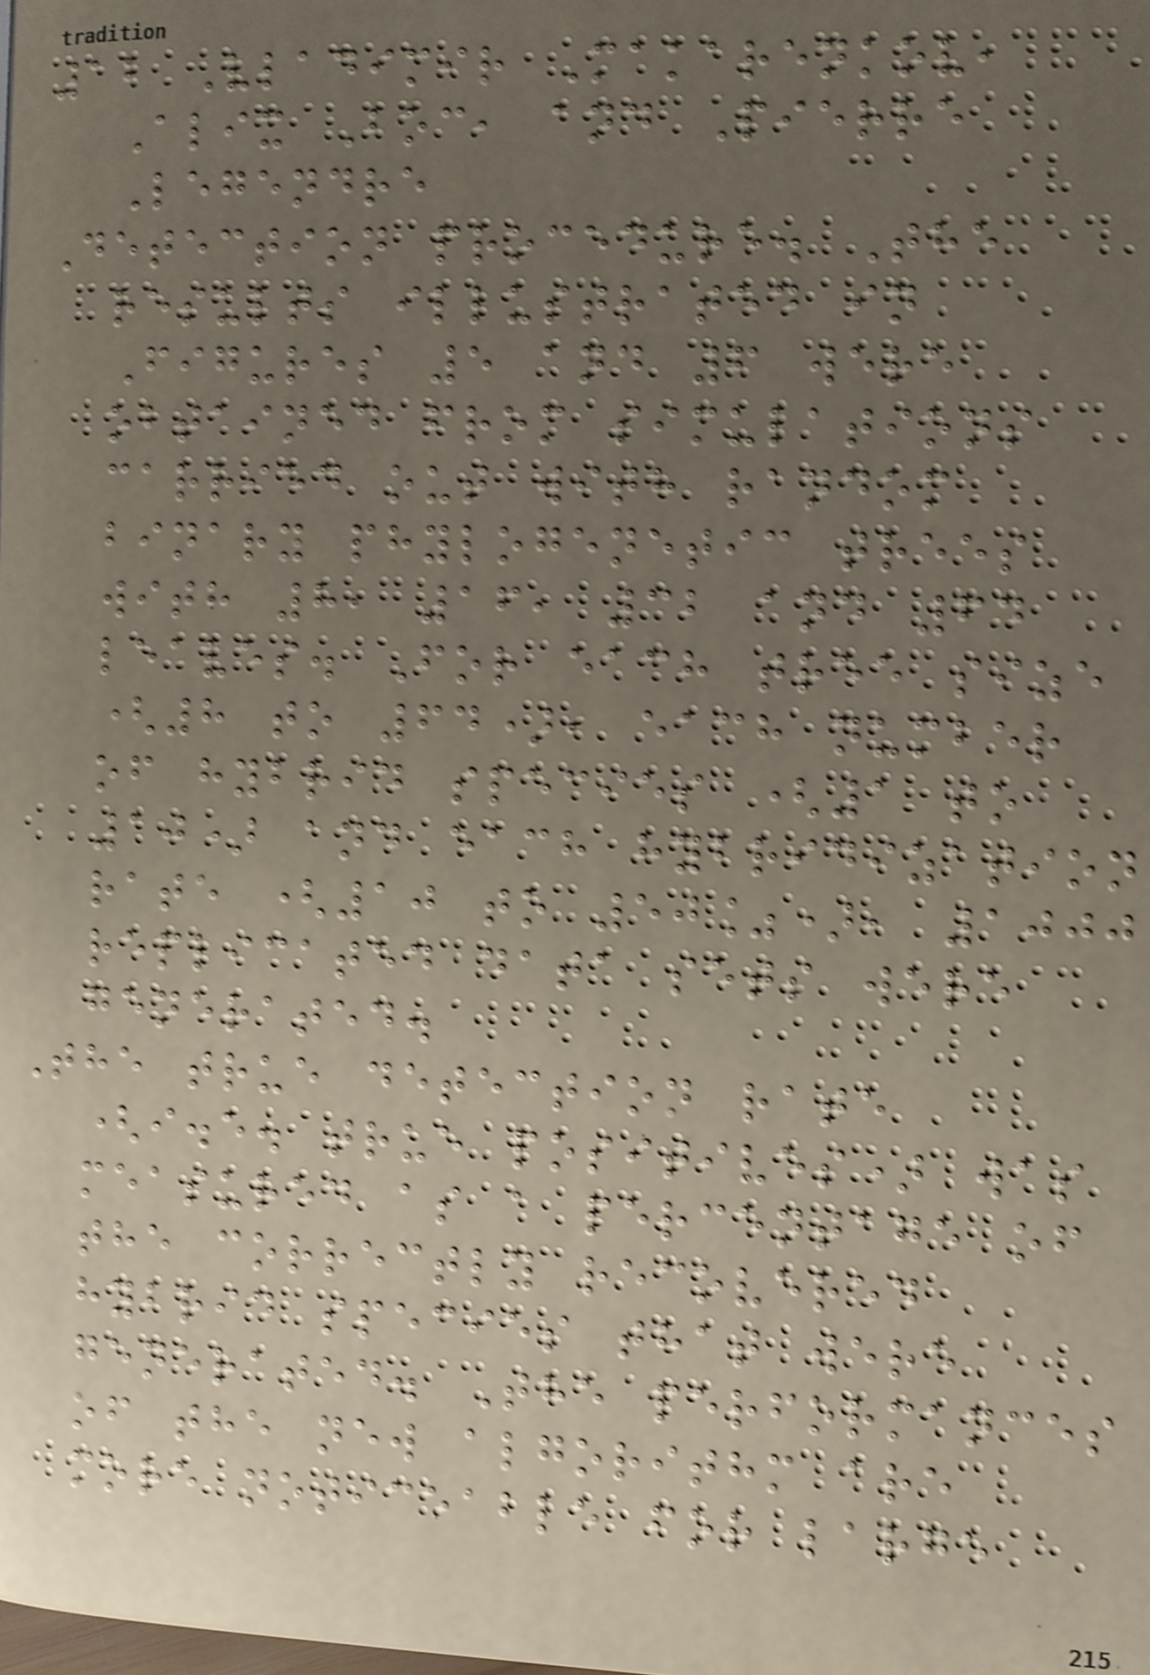12 Vladimir Makarenkov,
Alix Boc, and Pierre
Legendre
Detection procedure. The
results illustrated in
Figures 5 and 6 were
obtained from simulations
carried out with random
binary phylogenetic trees
with 8, 16, 32 and 64
leaves. For each tree size
(8 to 64), each number
of hybrid species (1 to
10) and each hybridization
rate (10 to 50%), 1000
replicated data sets were
generated.
The true detection rate
(i.e. true positives) was
measured as a percentage of
the correctly recovered
hybrid species that were
generated. The performances
of the new algorithm are
more noticeable for large
